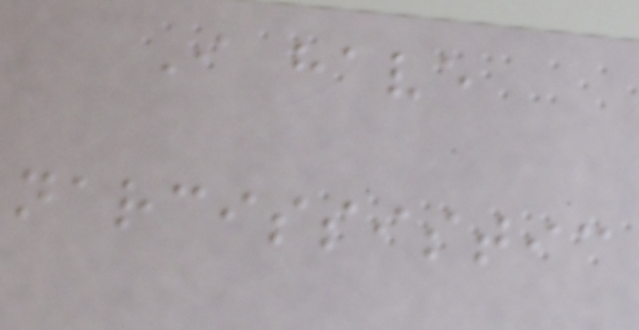I have
narcissistic
